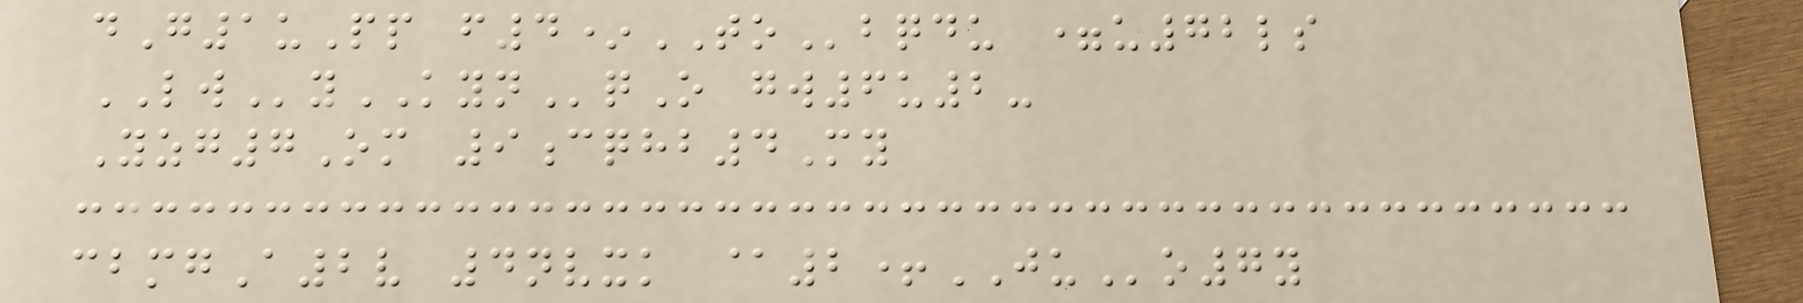dG1uPp f4*TObqdu =u72ls
LWyKYNqO gw6u2-
Yzg7Om 9cqhb4My
cbmgA2v 4nvxk @2+JUo7y
